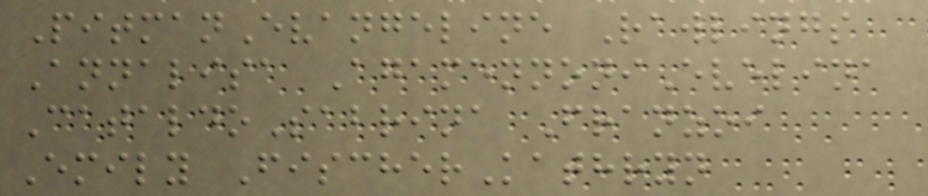PitmanEvangeline Rawlings
Annalisa AgamennoniEvelina
CataldoSabrina Franzoi
Emily FischerKathryn
